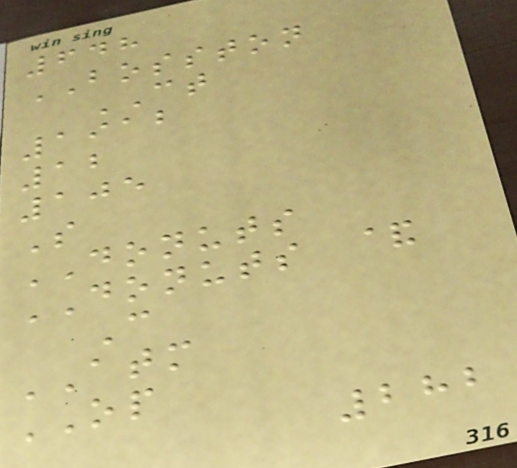648
BOSSTON
CT
1912
12
105
S
DONUTS
DONUTS &
C
ATM
OP
282
